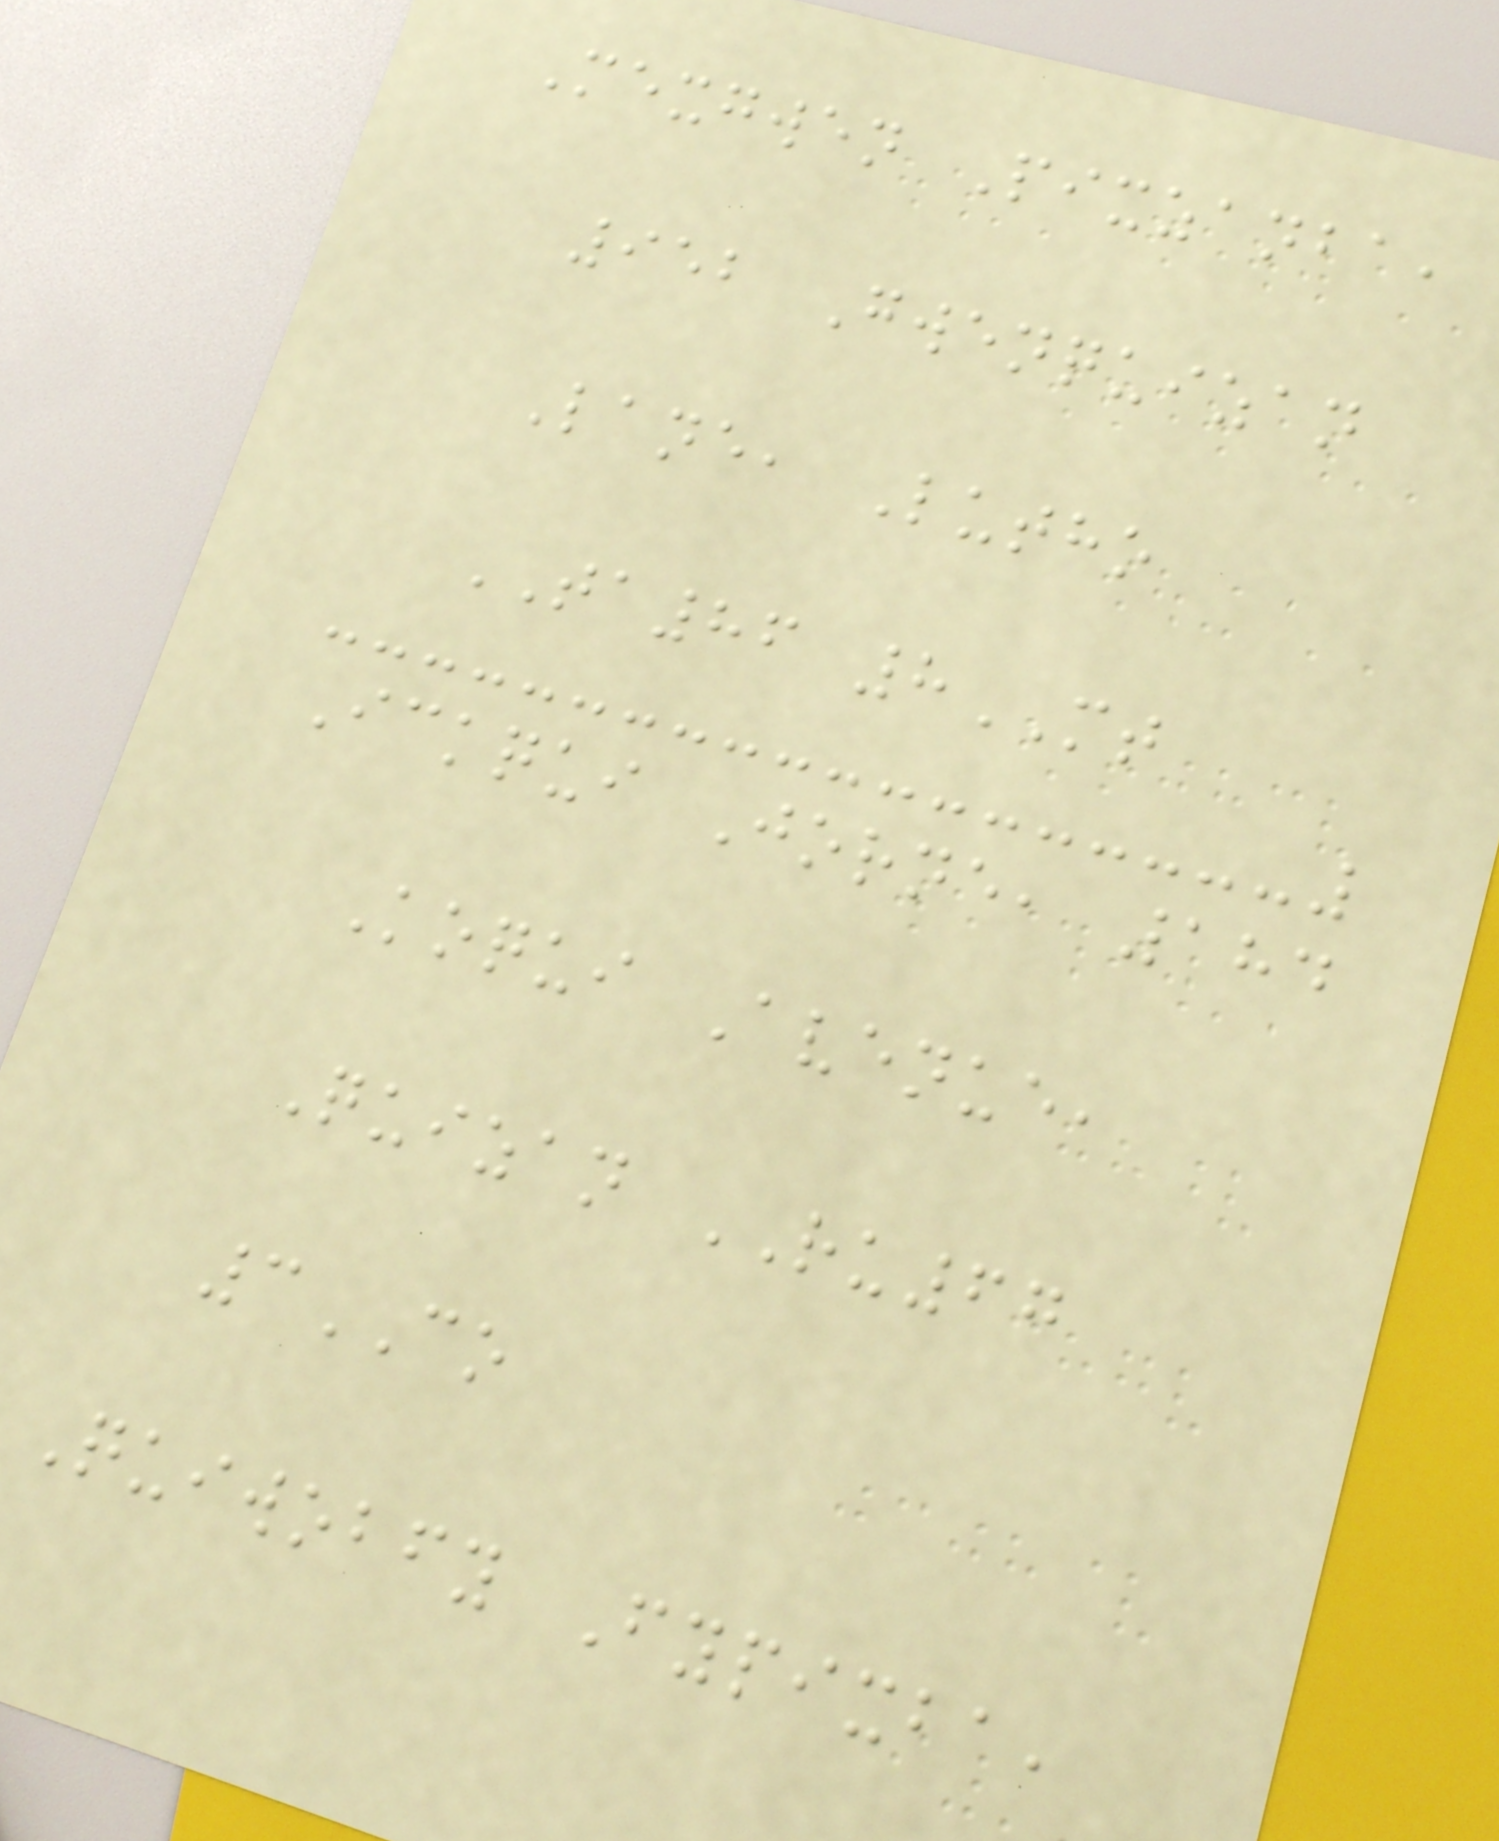Mexgwen Pixzanba,
952 Gwenquizan
Lane, Lutho
TA86 8MT
Ickqui Jorne, 184
Koqui Avenue,
Quizan RU67
3CO
Quiwobfy Fypixba,
